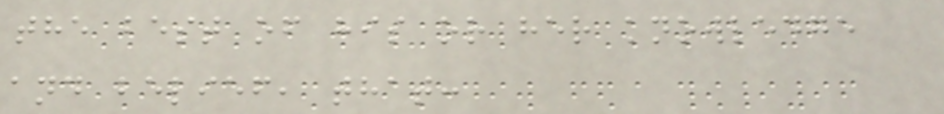the best of his or her knowledge
and belief, that:
